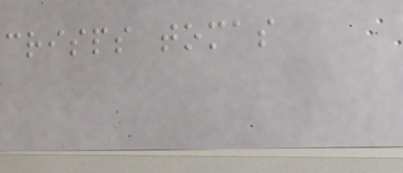crisps tomas
